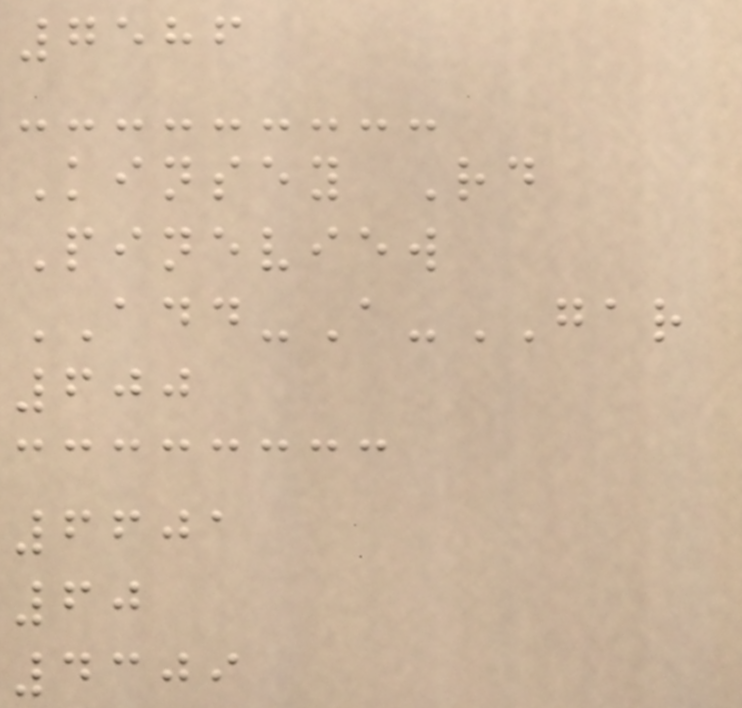7586
Kinsey Rd
Pineview
ADD-A-GAR
600
6601
60
4309
